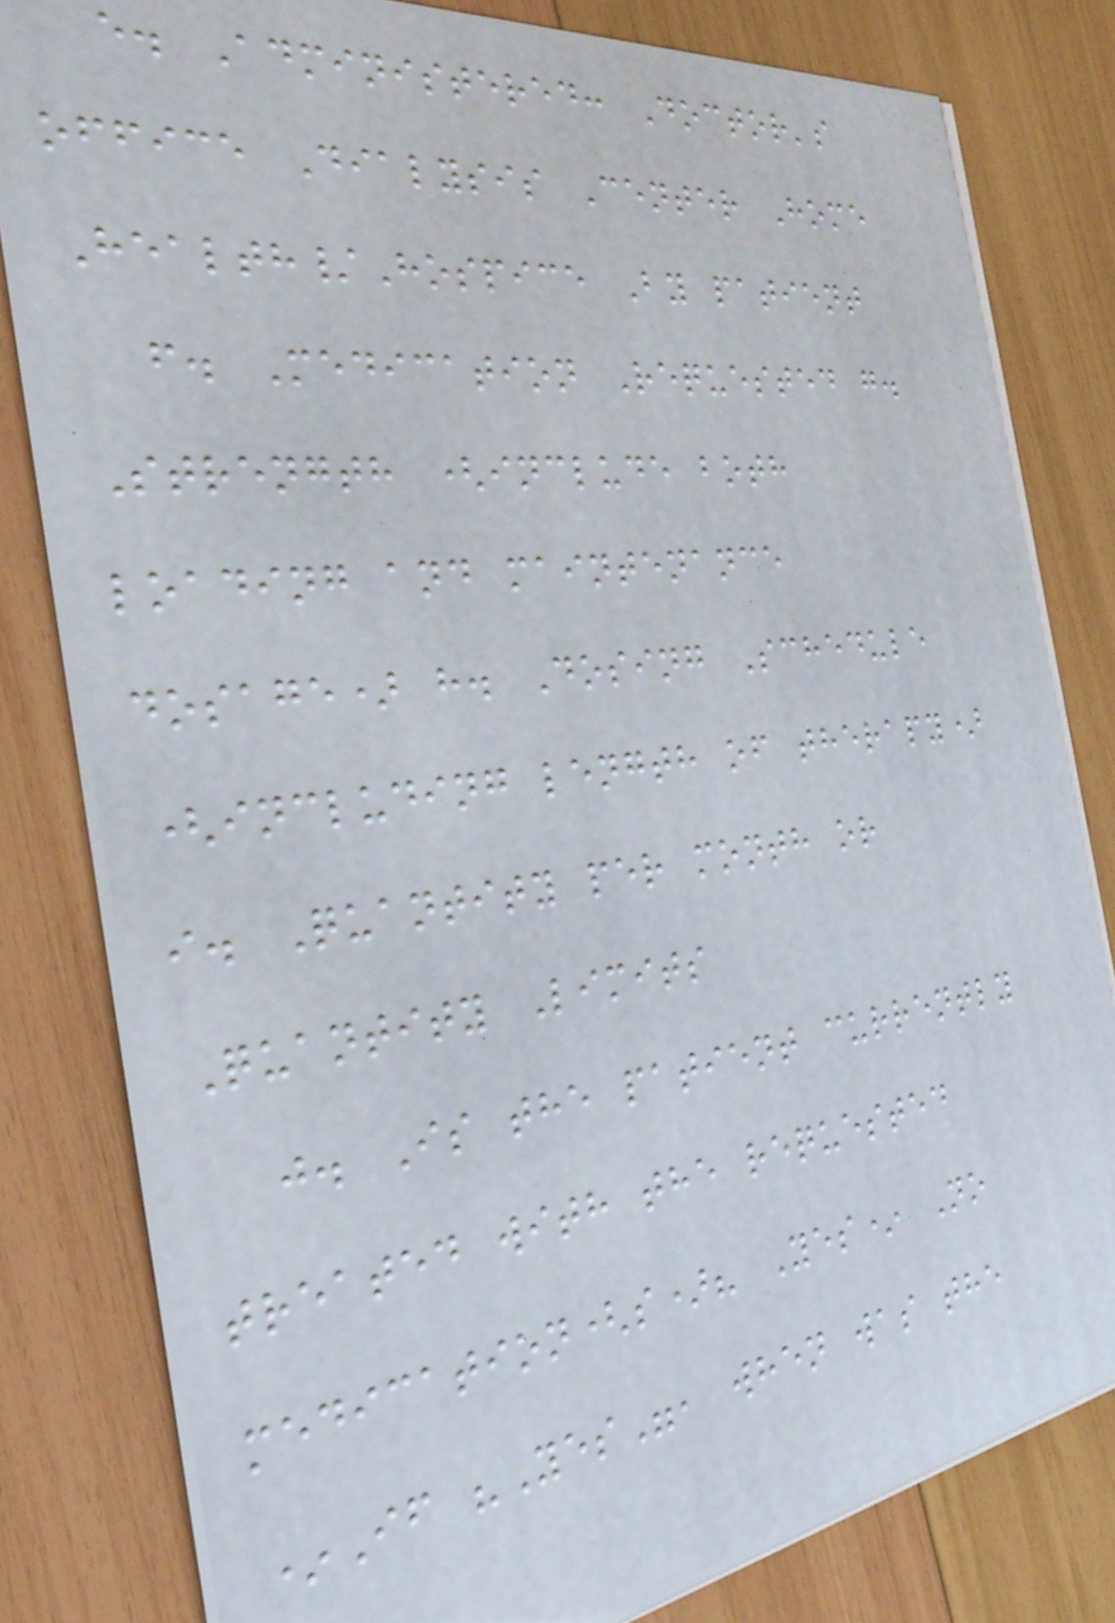e. Administered: Doctor's
office Dialysis Center Home
Health/Hospice By patient
f. Medication Requested g.
Strength (include both
loading and maintenance
dosage) h. Dosing Schedule
(including length of therapy)
i. Quantity per month or
Quantity Limits
j. Is the patient currently
treated with the requested
medication(s)? Yes* No
*If "Yes", when was the
